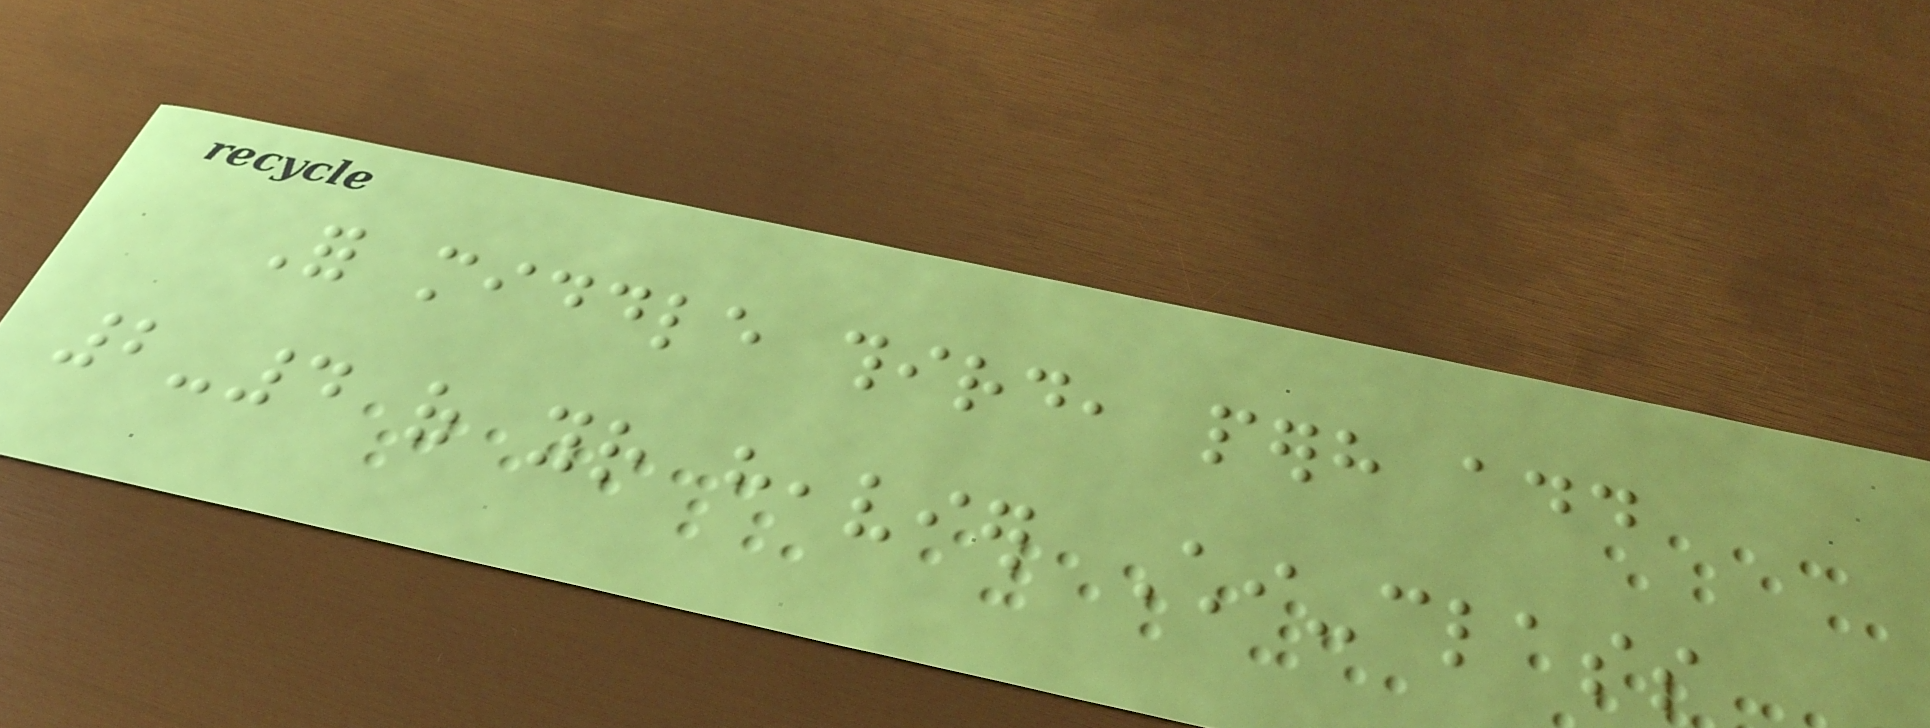For middle third, perhaps add
2-4 of your heavier Chi-class
